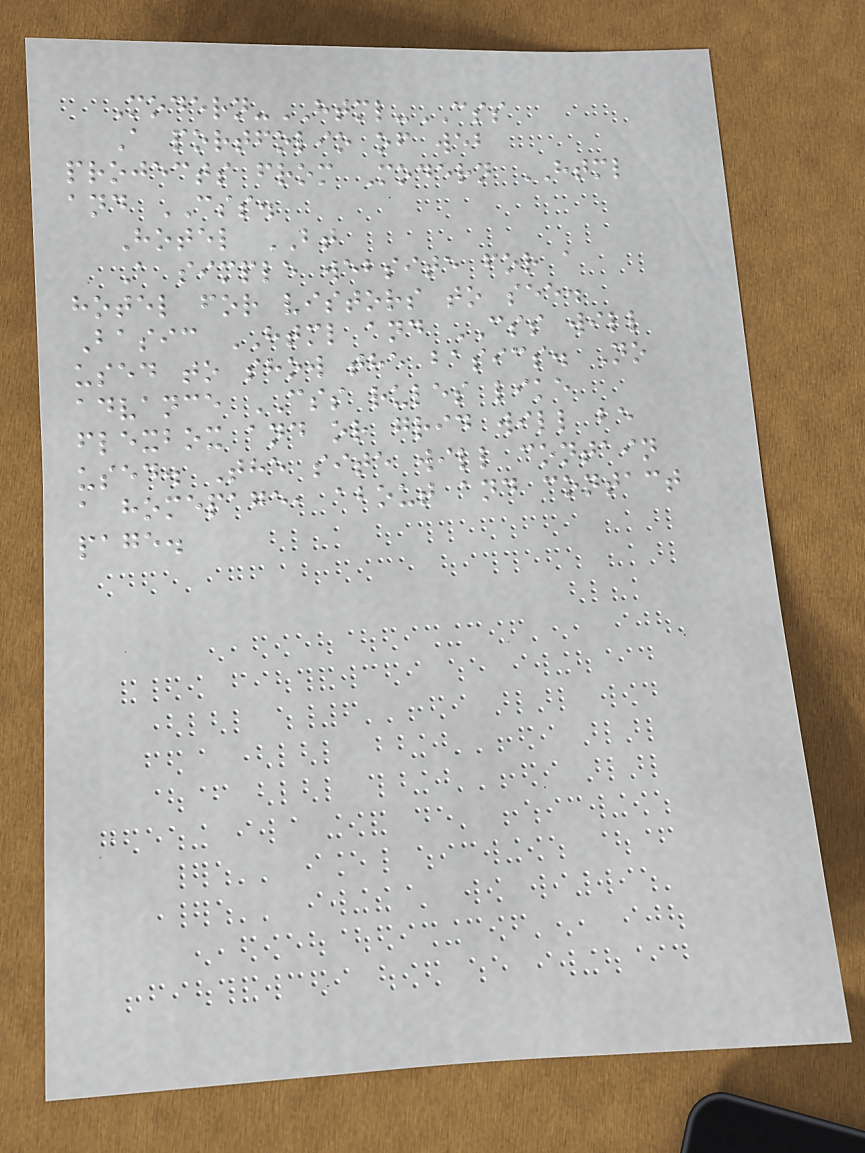Modern-HTML-CSS
A portfolio of web
projects from Modern HTML
and CSS.
Hotel BT
A simple website for a
hotel for vistors to see.
Basic HTML and CSS will
used to show the basics. No
advance CSS rules like
flexbox and or grid will be
used. The site will contain
a homepage, about and contact
page.
